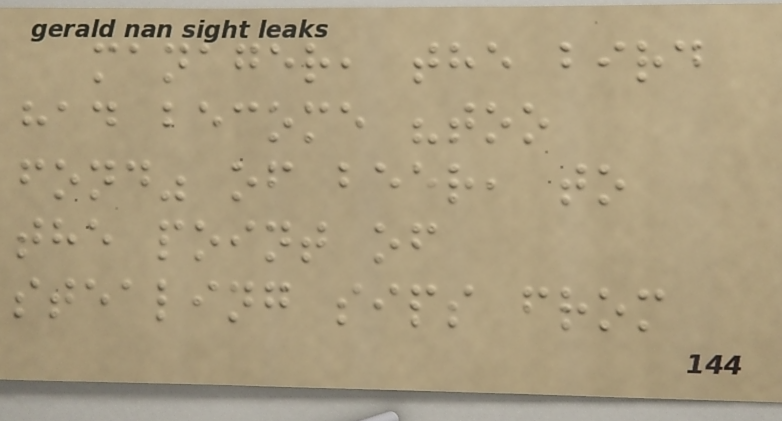manager, the bird
had become "too
fond" of beer, to
the point of
stealing sips from
